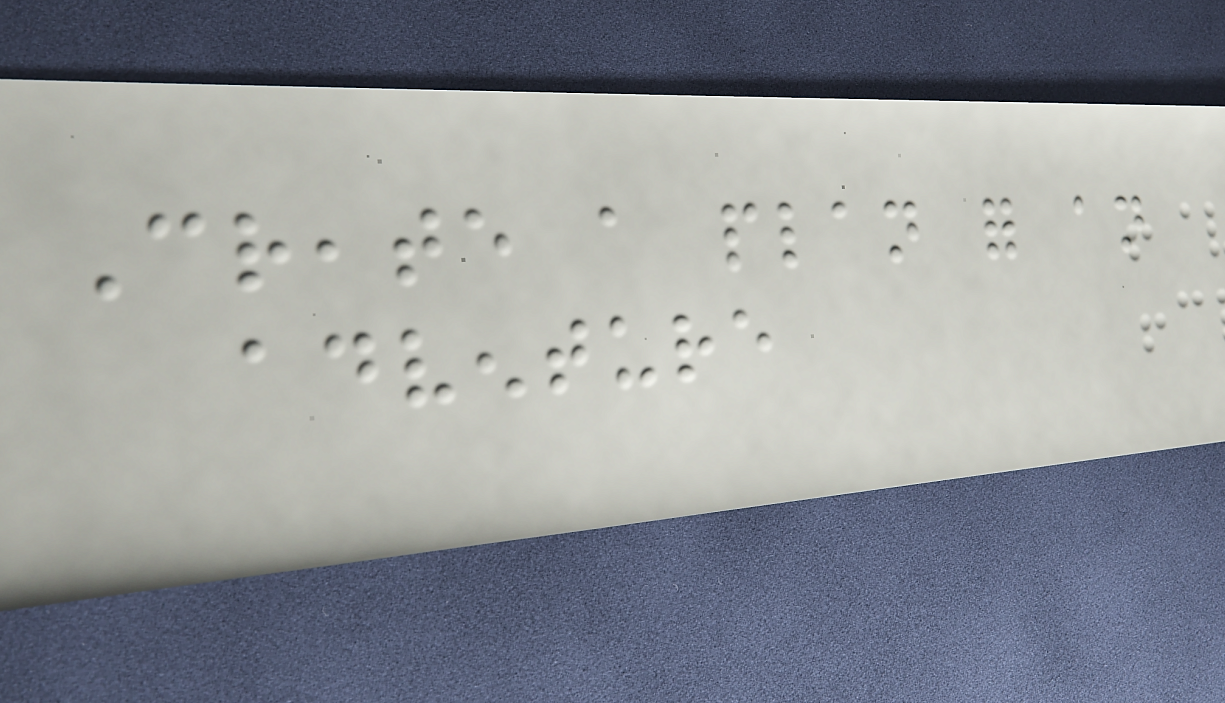Create a plan for an
adventure
